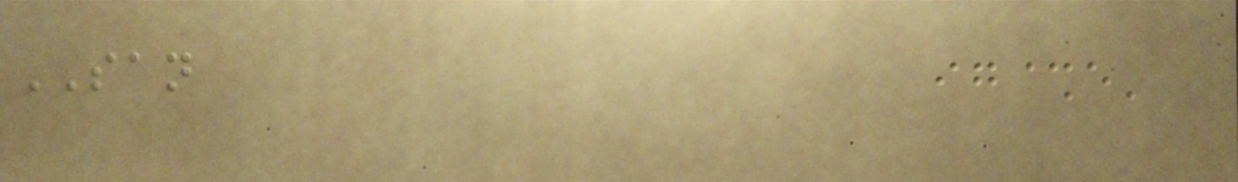SAN
